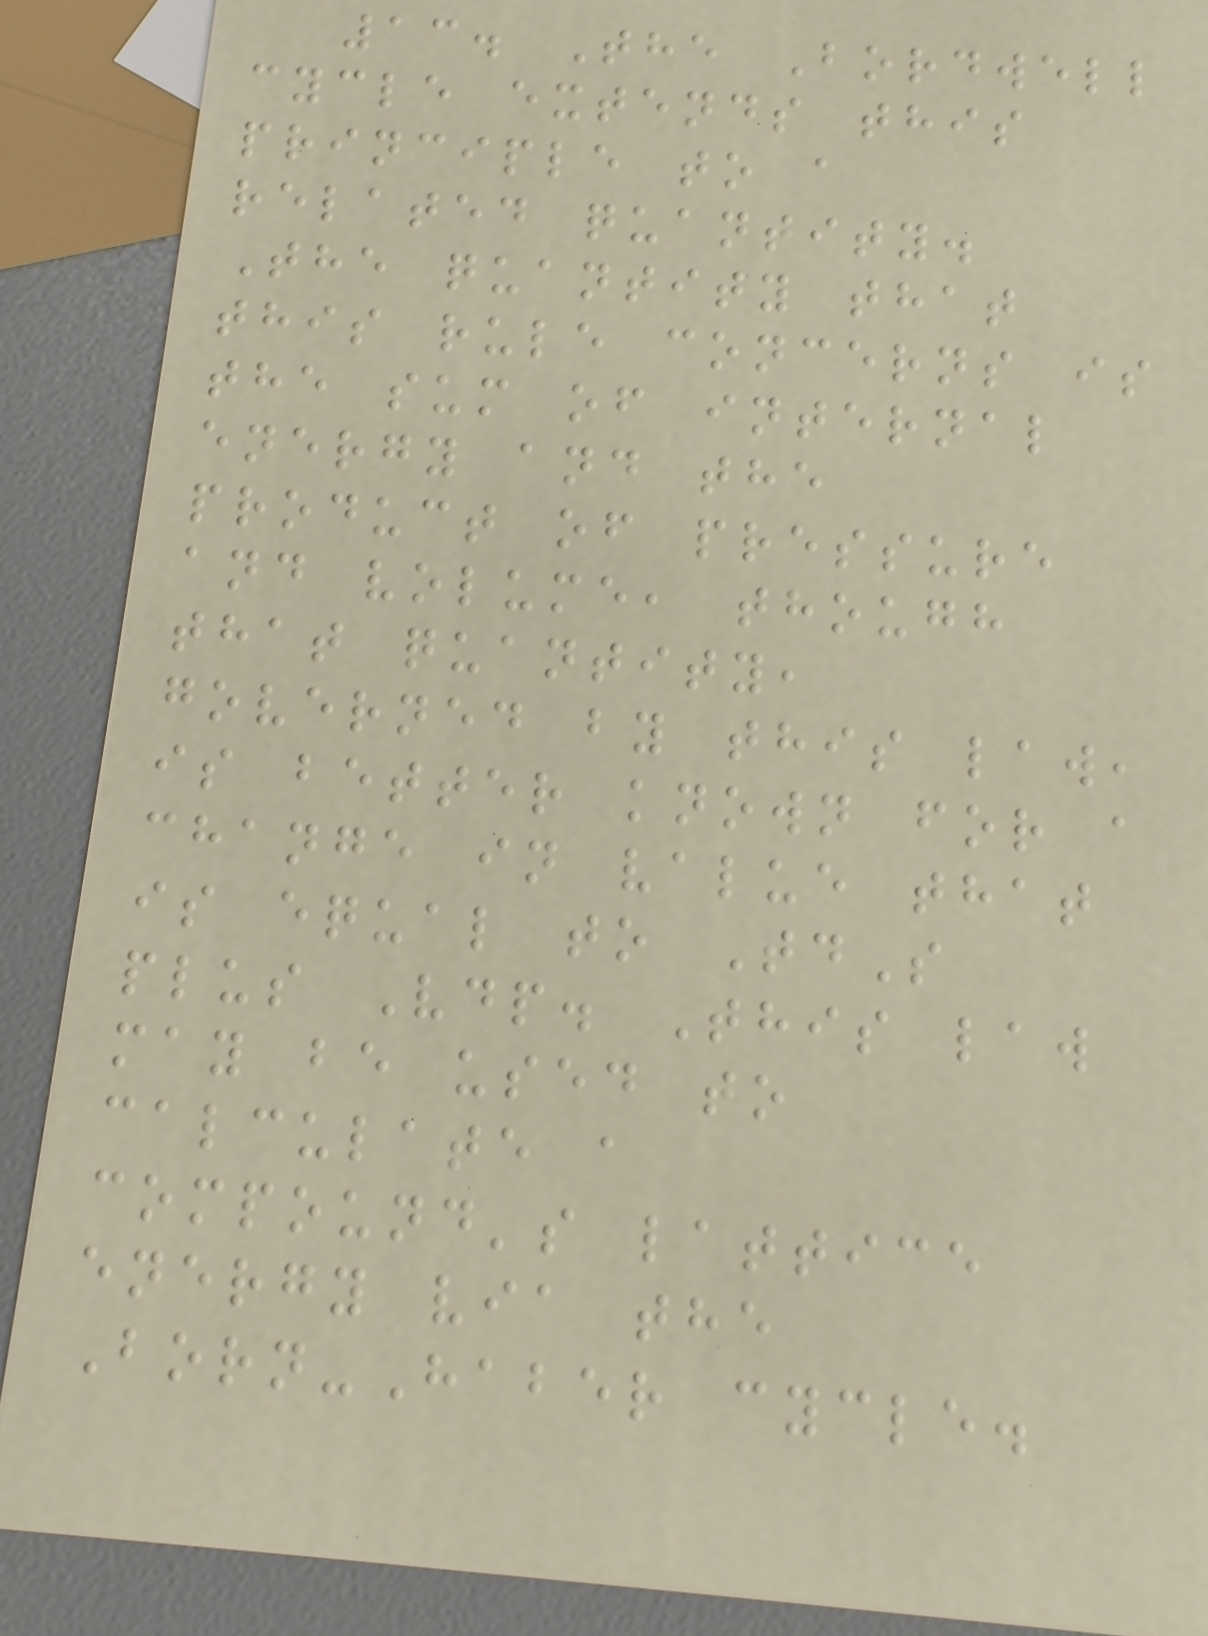13. The Bordwell
cycle extends this
principle to a
related quantity.
The quantity that
this rule concerns is
the sum of internal
energy and the
product of pressure
and volume, though
that quantity,
governed by this law,
is better known for a
change in value that
is equal to TdS
plus Vdp. This law
may be used to
calculate a
compound's lattice
energy via the
Born-Haber cycle.
